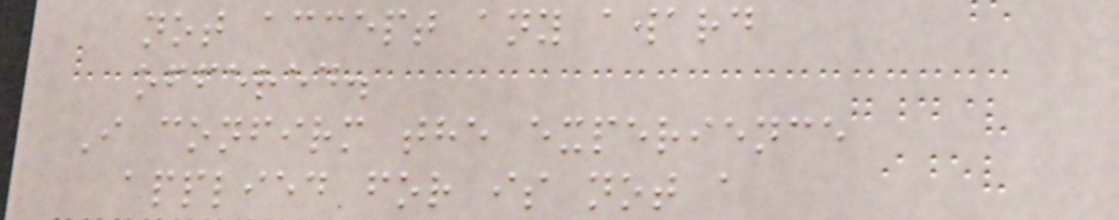not accept any award
offered.
I confirm the experience
applied for is not a
